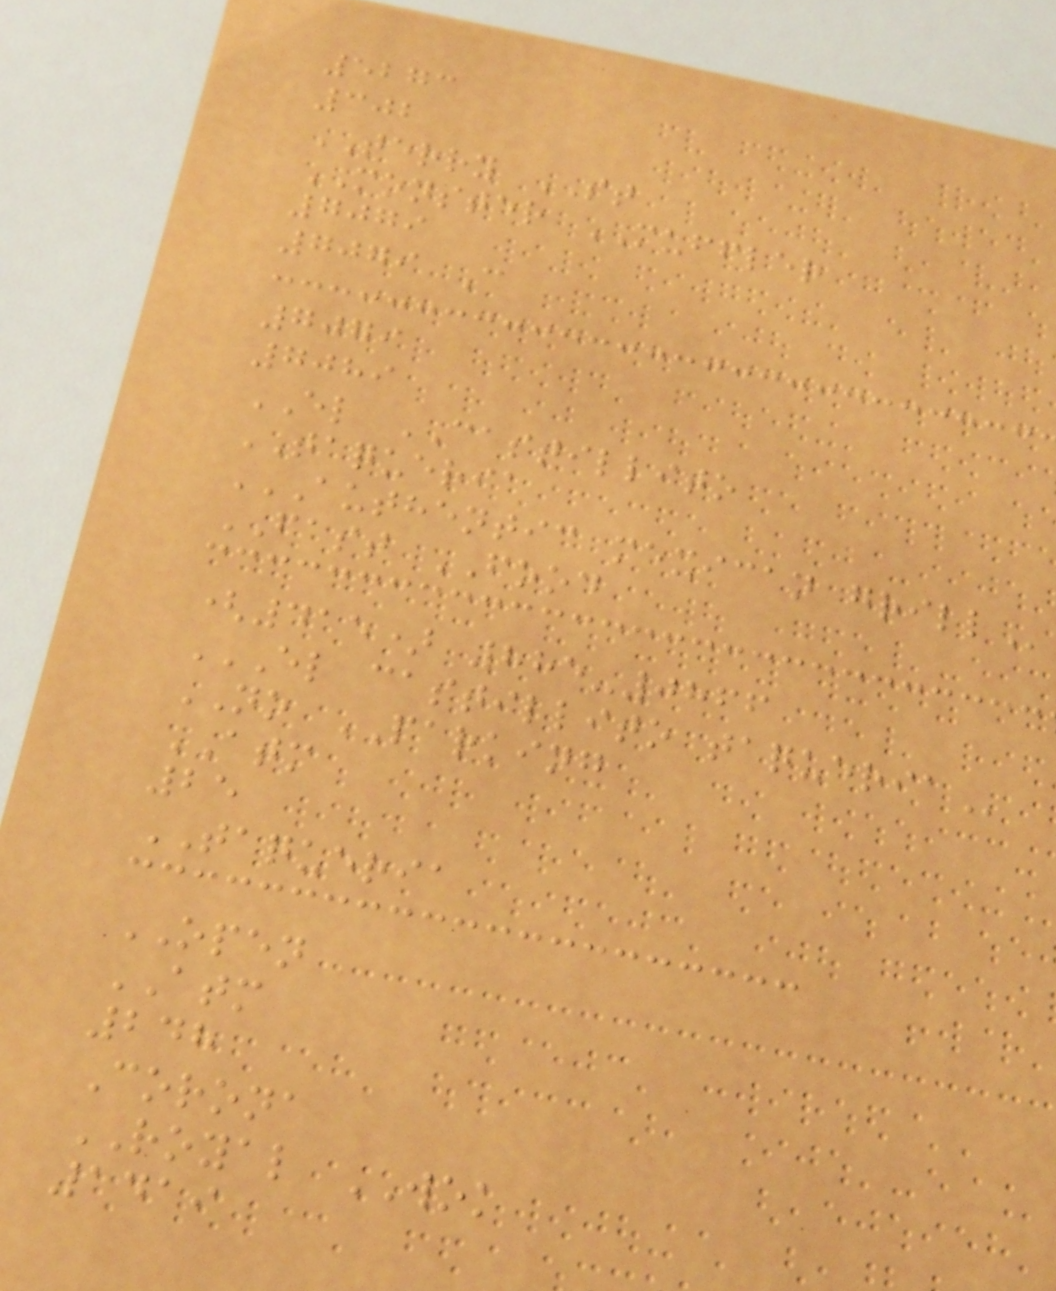5273
302
TERRY ST
MONSTER MUFFLER
7079
7079 C
7079
7089
EL CASTILLITO
TAQUERIA
AUTHENTIC MEXICAN GRILL
FAST FOOD
(415) 885-0866
EL CASTILLITO TAQUERIA
NO PARKING
ATM
25
TAQUERIA
OPEN
ATM
248
Corona
ROYAL WOK
1419
